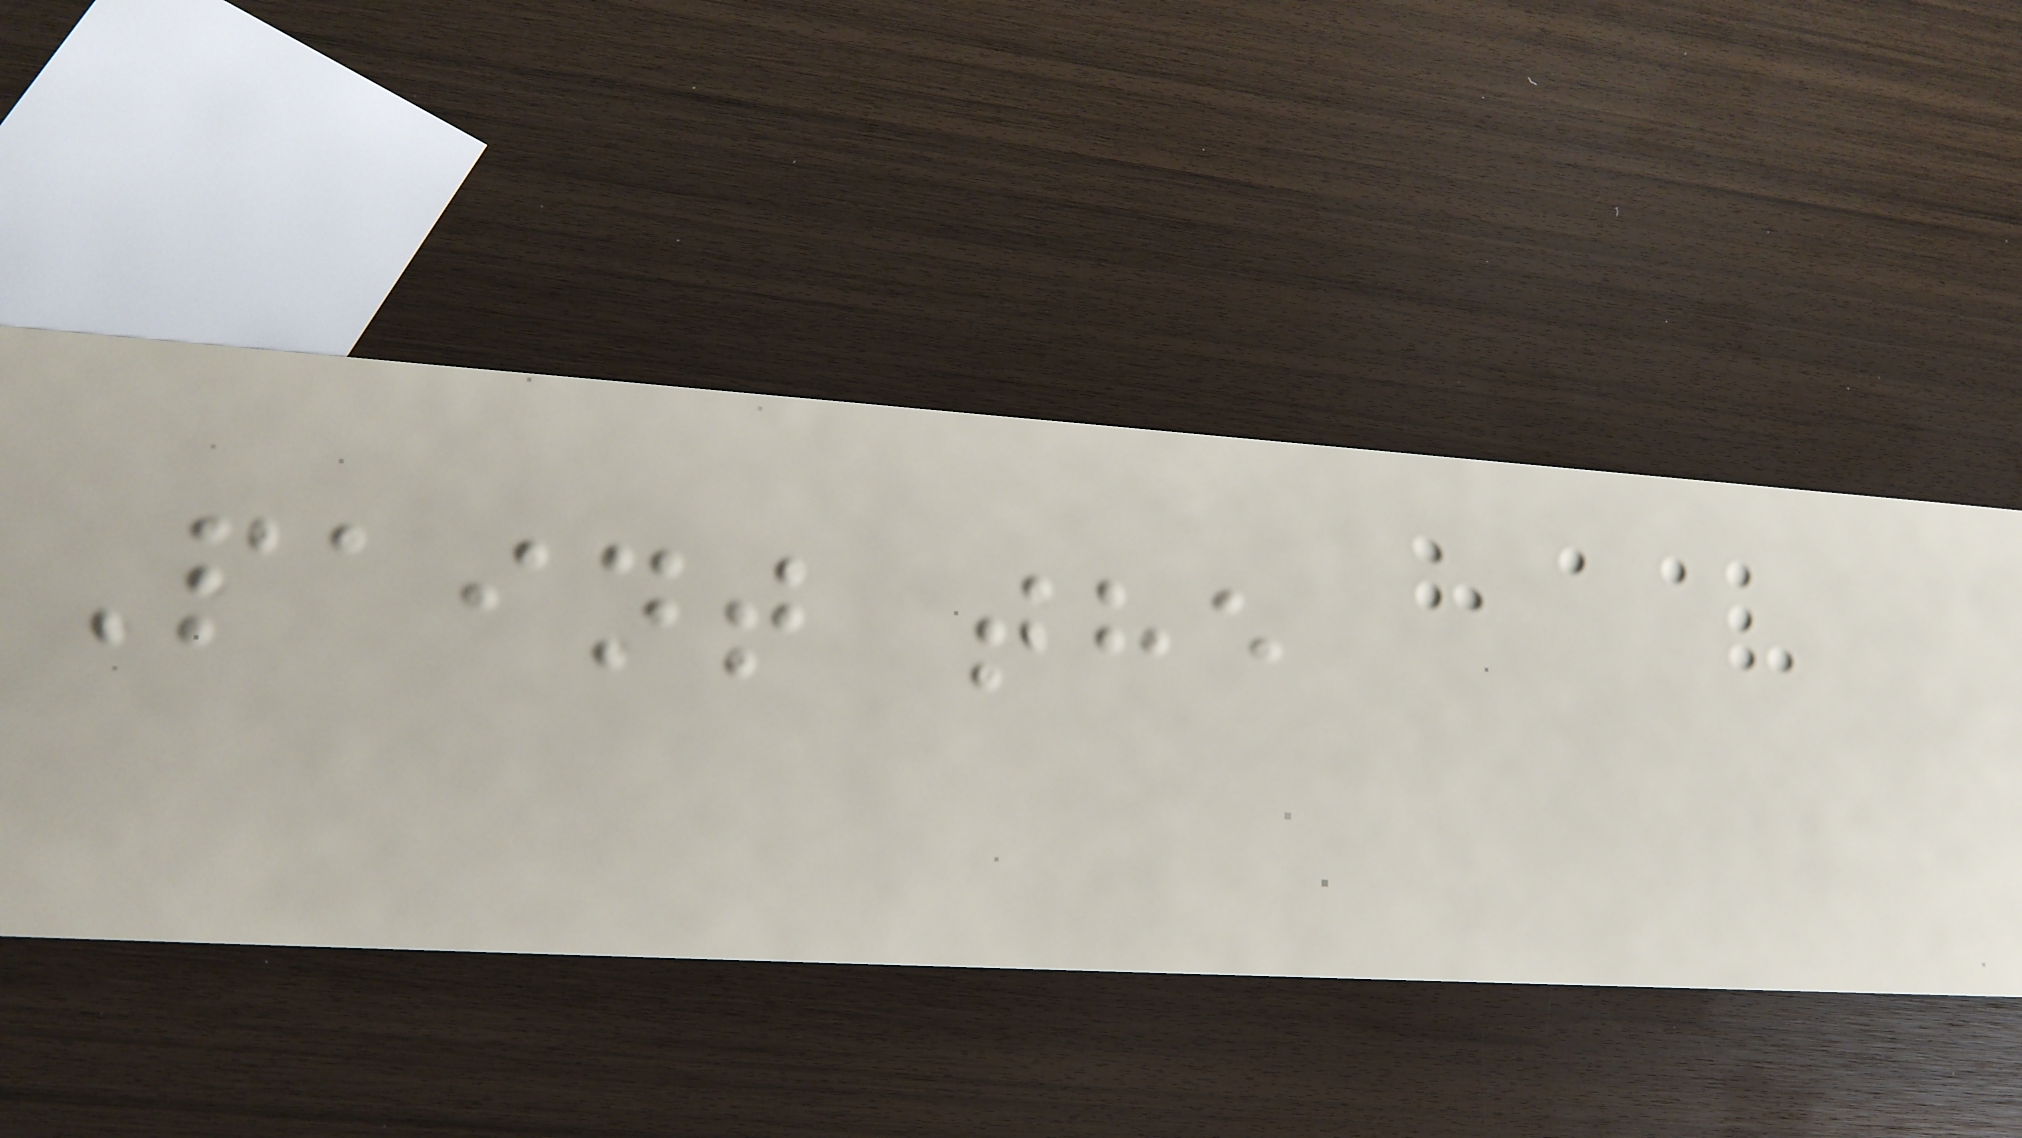Paint the
